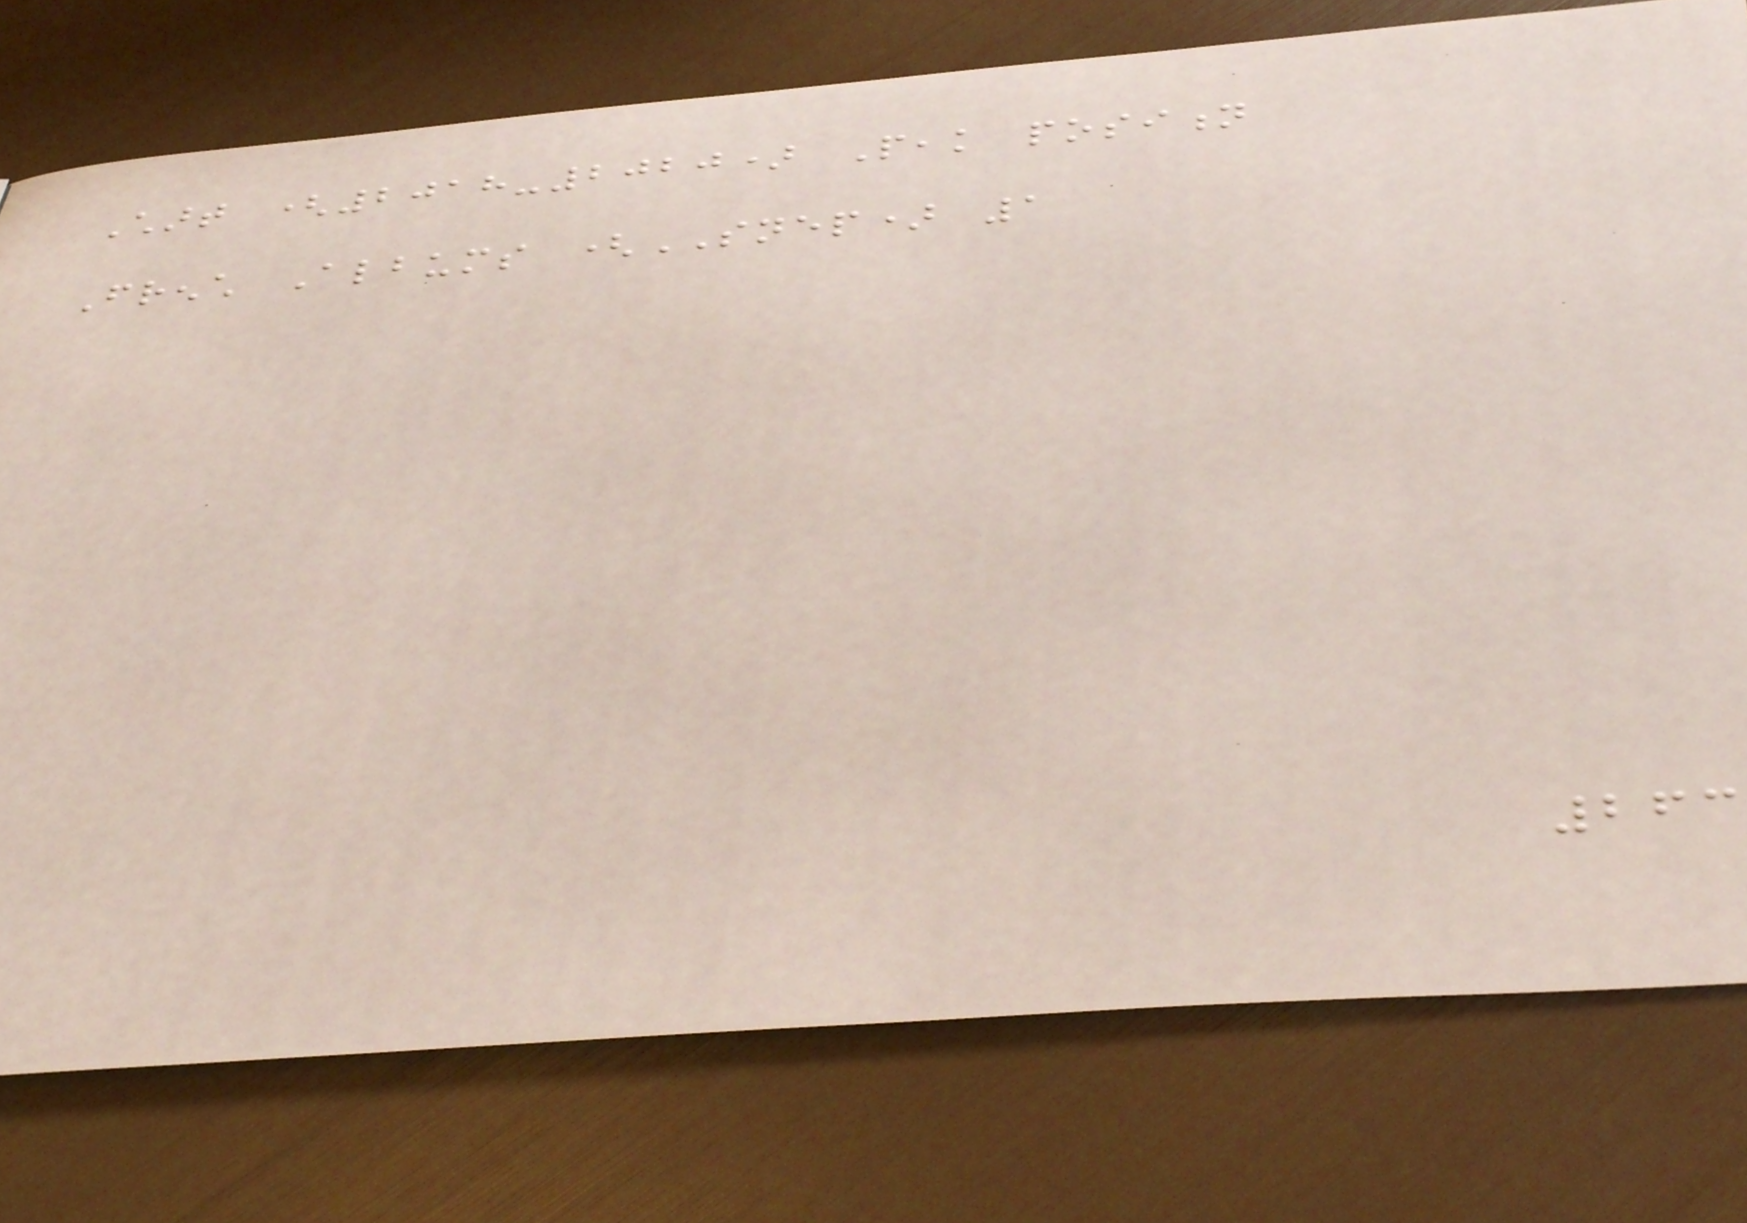Chart (2018-2020) Peak position
French Albums (SNEP) 1
263
